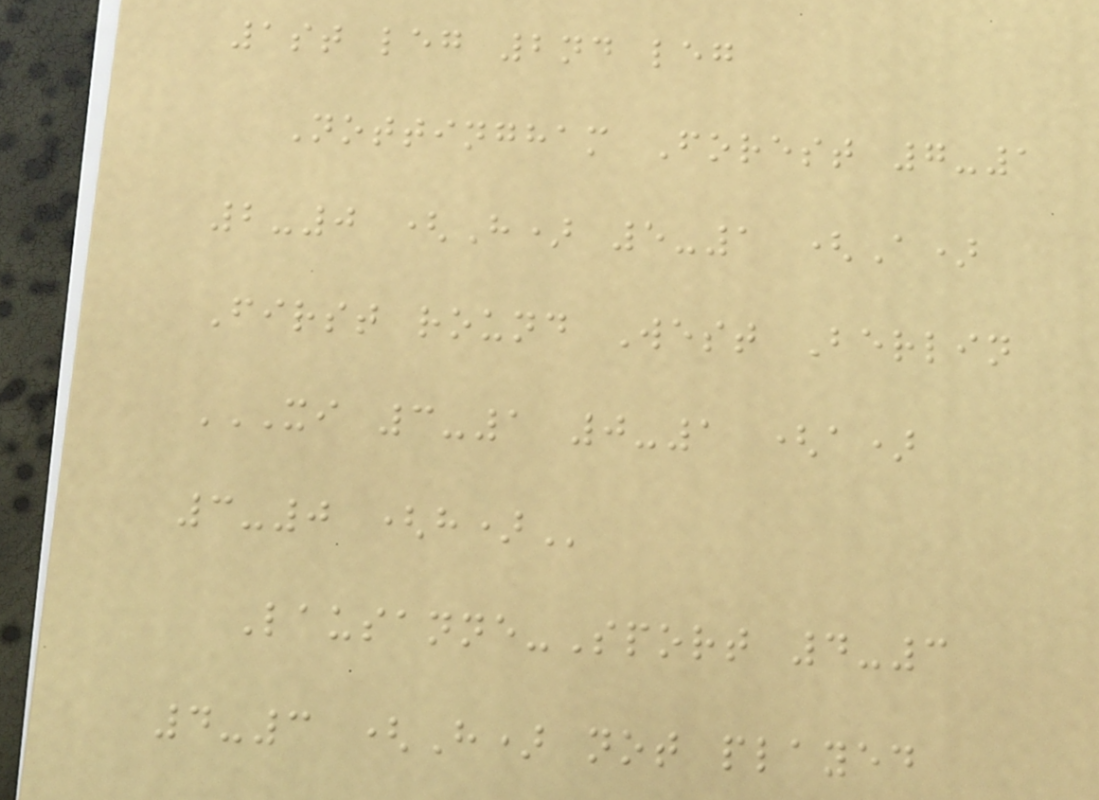1st leg 2nd leg
Nottingham Forest 7-1
2-0 (H) 5-1 (A)
First round West Berlin
XI 3-1 0-1 (A)
3-0 (H)
Lausanne-Sport 4-3
4-3 (H) not played
